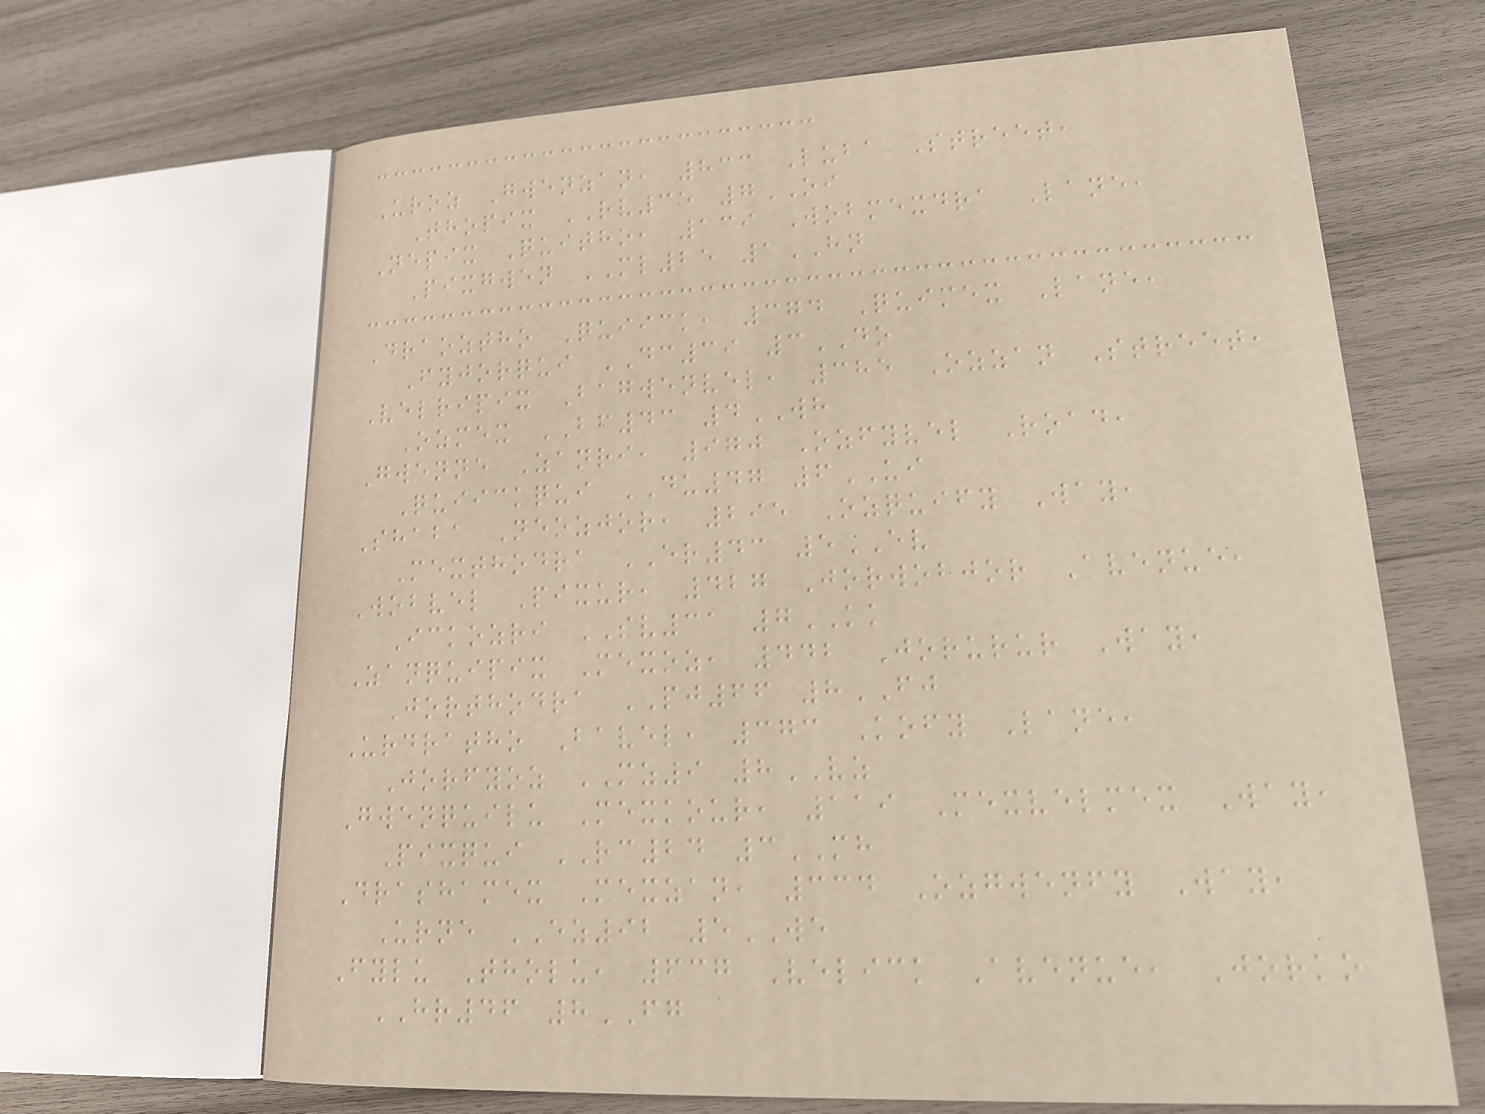Uroz Gwenzan, 833 Luba Street,
Thopix RV35 7OI
Nepix Quitho, 139 Wobmexdra Lane,
Pixgwen ML25 1HN
Draoztho Quiick, 374 Quimex Lane,
Fyjorqui DC39 3DO
Velripix Bagwenvel, 385 Ozzan Street,
Ozmex BF43 4WH
Gwenne Zanri, 970 Ozfyvel Road,
Quiickqui DU47 6UI
Shaba Neozjor, 295 Ozquify Way,
Mexthodra ER43 5EV
Wobvel Pixur, 427 Jorwobjor Avenue,
Ickozri SV31 7KK
Zanquipix Mexoz, 442 Jorurur Way,
Jorthodra PJ66 8FJ
Urdratho Bavel, 373 Kofy Lane,
Jorfyoz MZ9 8VZ
Gwenquilu Mexkour, 119 Mexvelmex Way,
Pixqui RC24 3MH
Drashamex Mexzan, 334 Ozgwenfy Way,
Urne EZ92 5WE
Fylu Tholu, 637 Velick Avenue, Jorko
HR46 8FG
